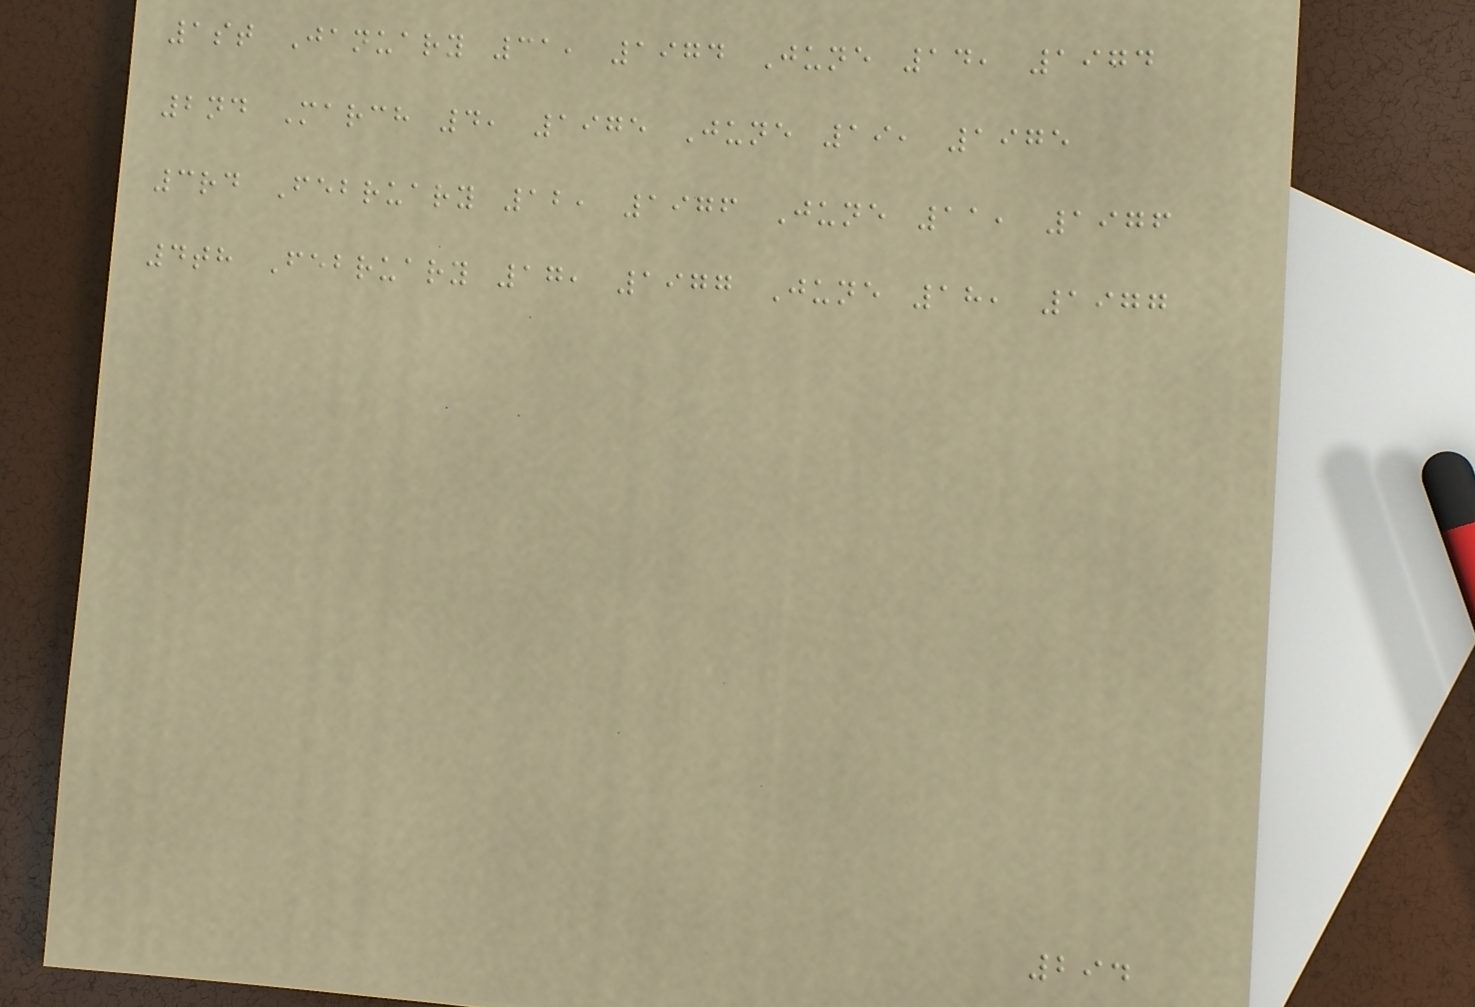1st January 31, 1974 June 14, 1974
2nd March 4, 1975 June 19, 1975
3rd February 12, 1976 June 11, 1976
4th February 17, 1977 June 18, 1977
294
